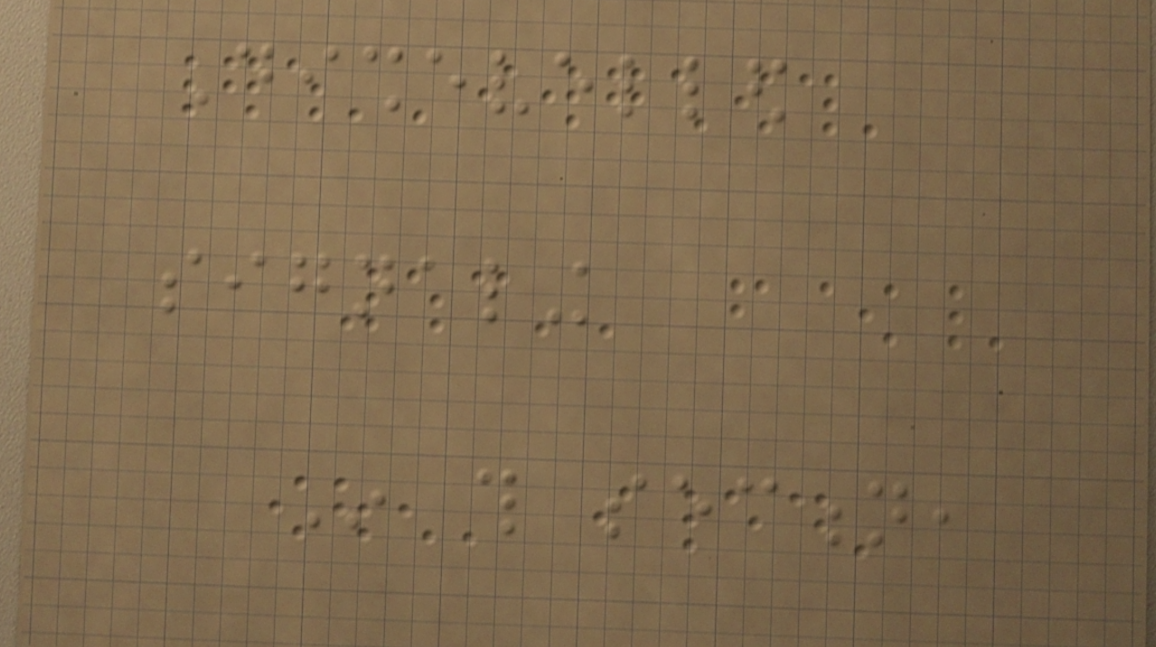Dishevelled
signaling
In this section,
